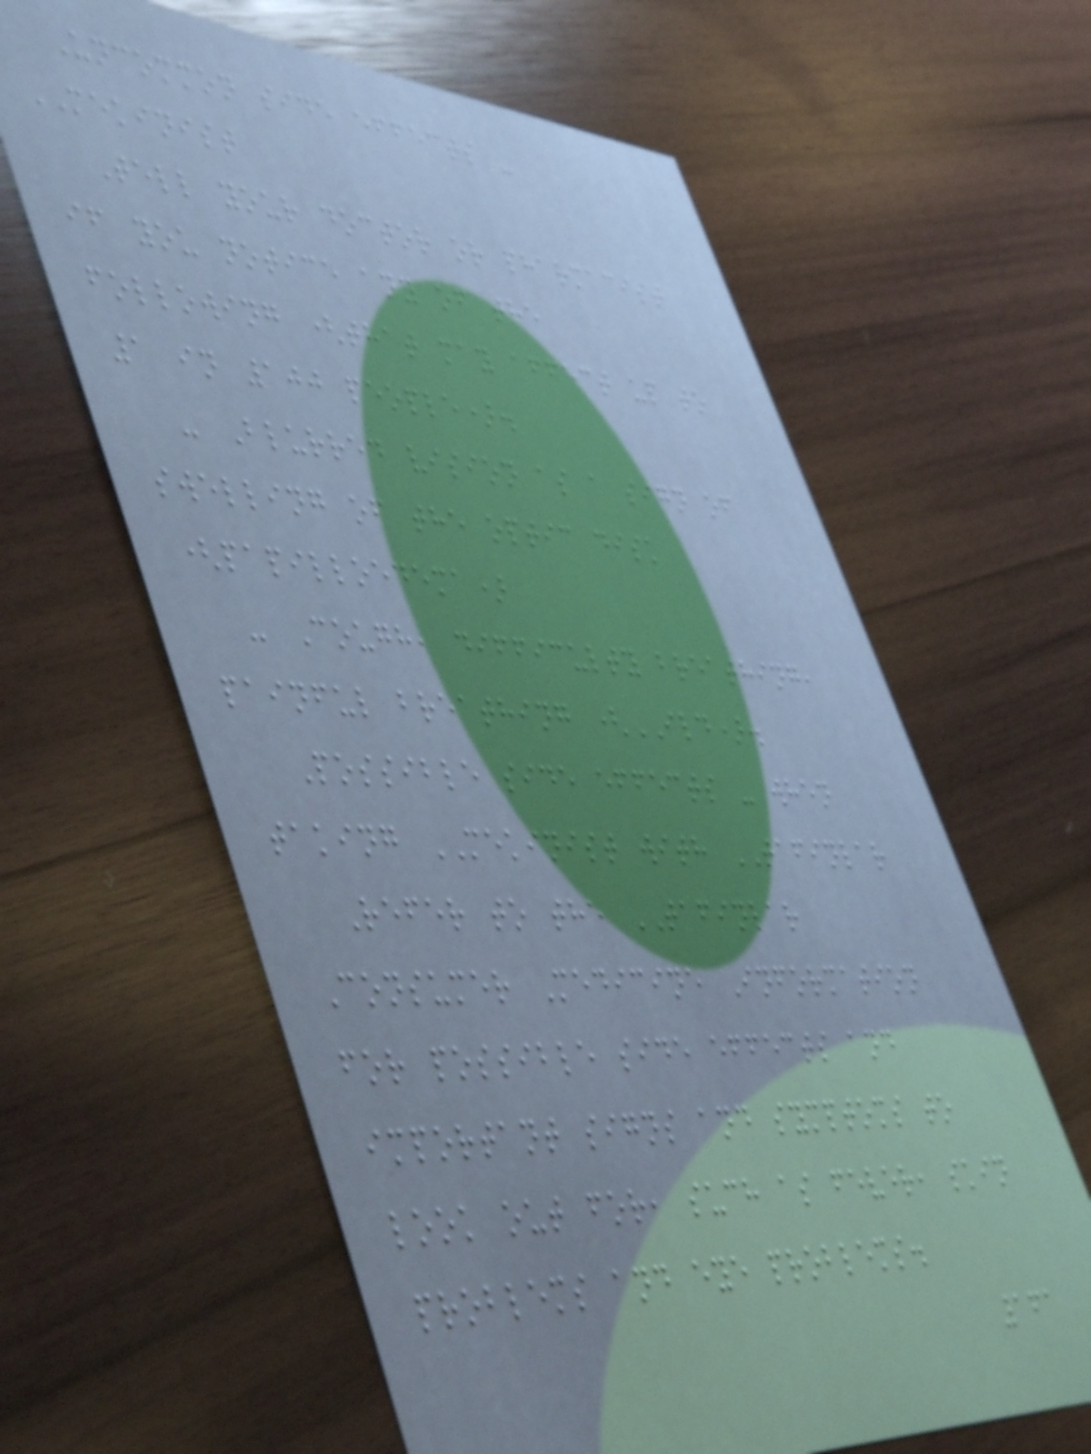Uncommon side effects -
MEKINIST
Tell your doctor or pharmacist
if you notice any of the
following (that may affect up to
1 in 100 people).
- Blurred vision as a sign of
swelling of the optic disk
(papilloedema)
- Cough, difficulty breathing,
painful breathing (ILD).
Possible side effects - when
taking MEKINIST with TAFINLAR
Refer to the TAFINLAR
Consumer Medicine Information
for possible side effects and
important signs and symptoms to
look out for, such as fever, skin
problems and eye problems.
161
